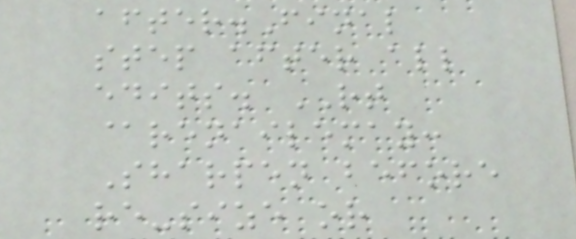after.Final
step after all
edits. RT
@renailemay:
Sharpen before
re-size or
